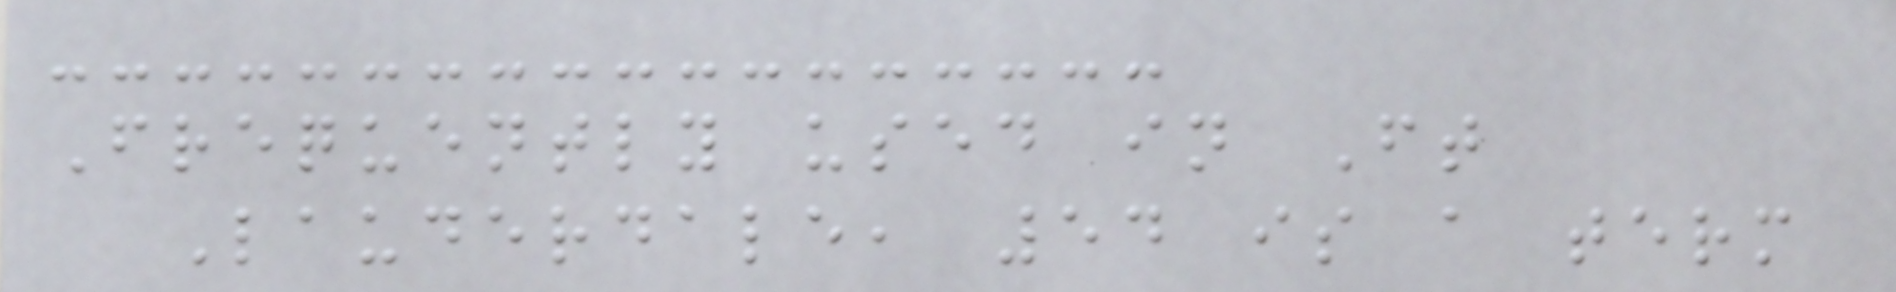Frequently used in Ft
Lauderdale, 54 is a term
